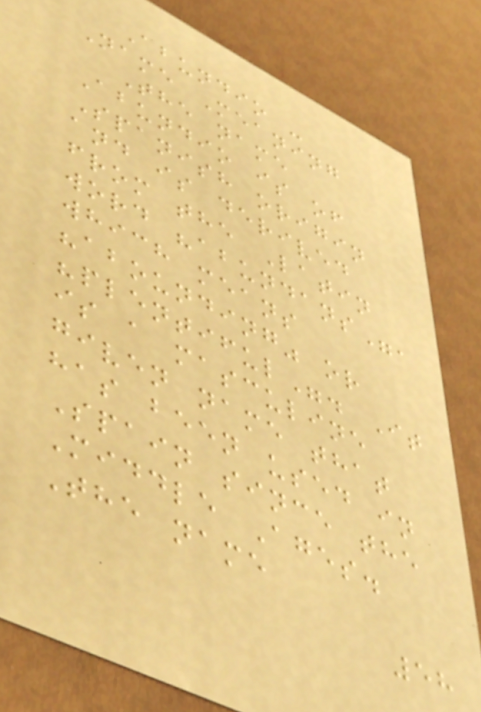Abundio -
Name Meaning
The name
Abundio is of
Spanish origin
and is derived
from the Latin
word "abundans",
which means
"abounding" or
"plentiful". It
is a masculine
given name that
has been used in
Spain since the
Middle Ages.
The name
58
